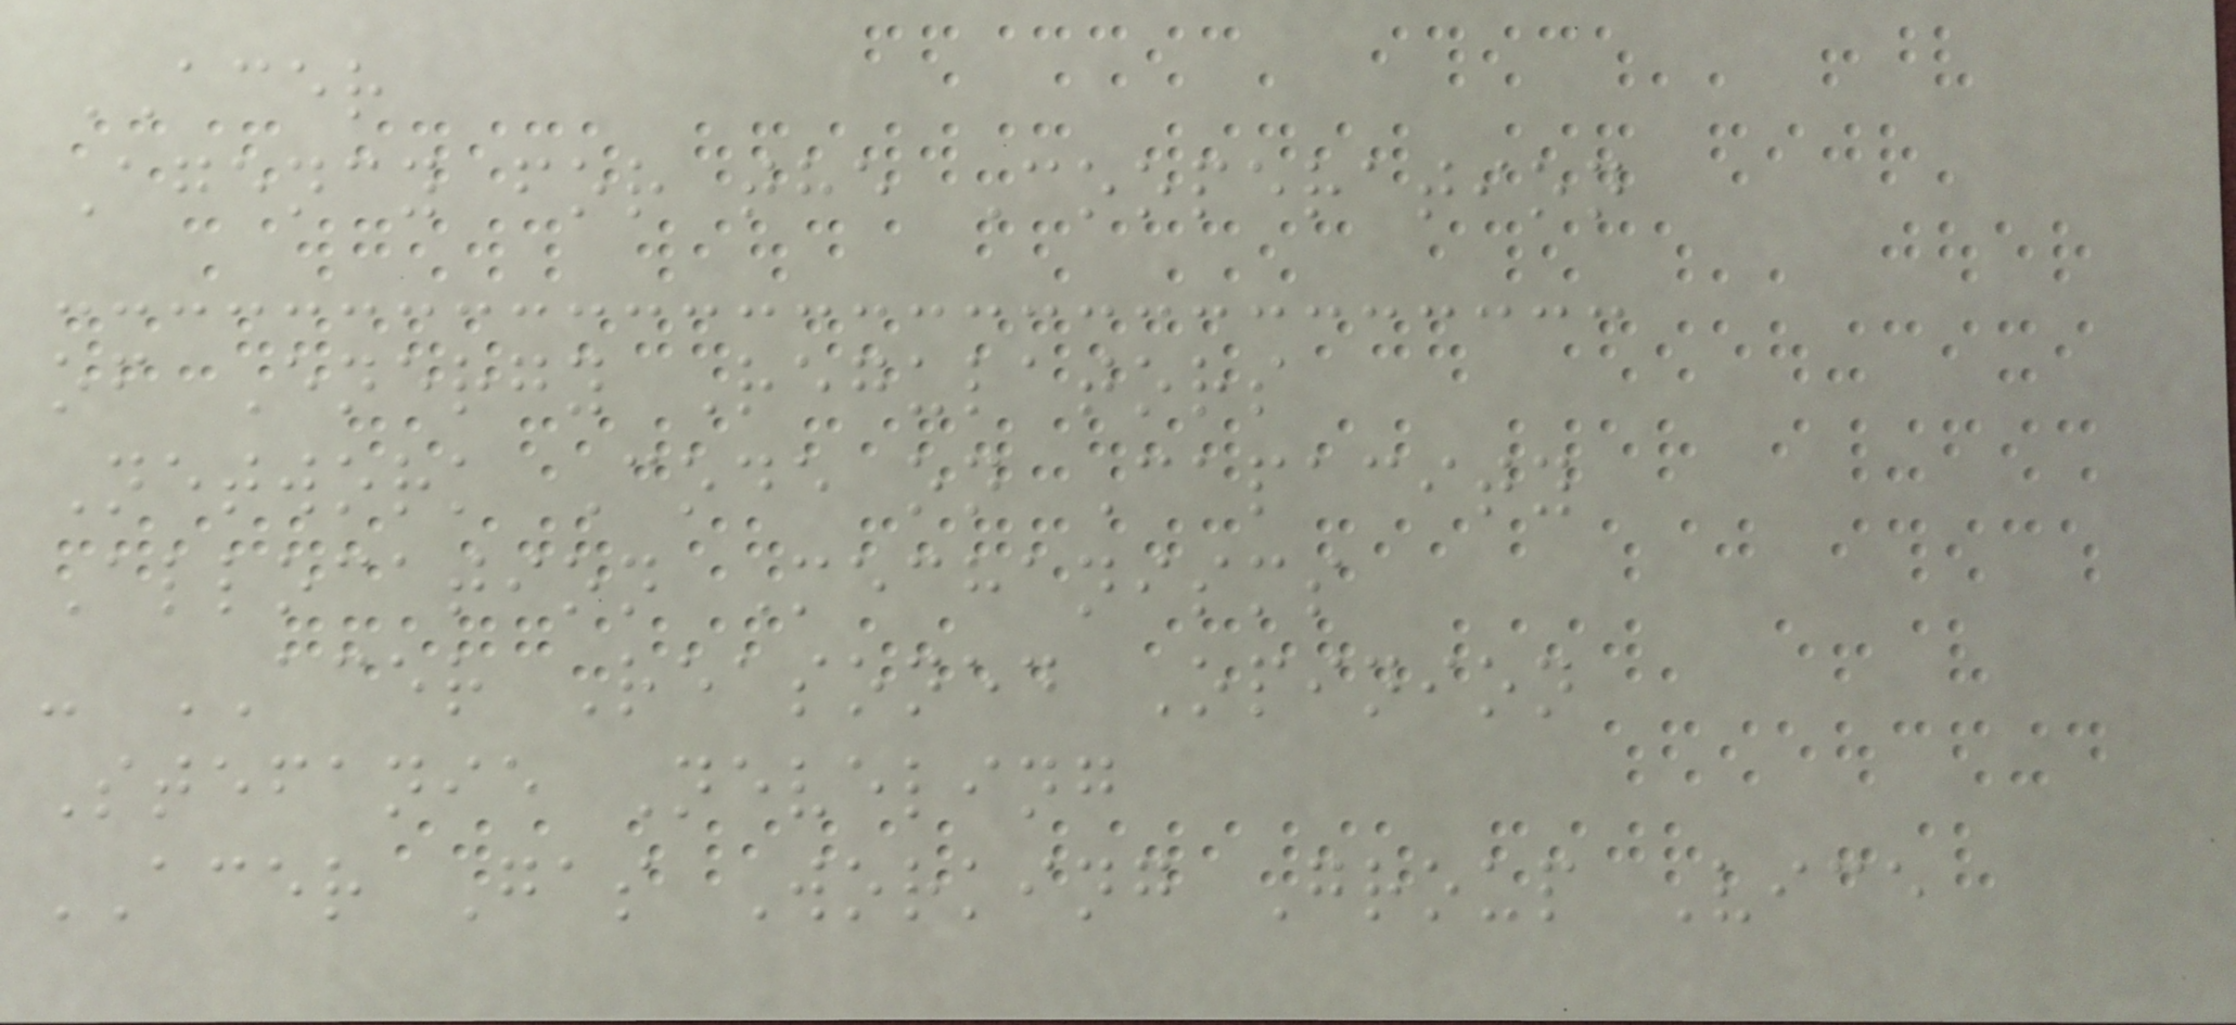ACER
Agency for the Cooperation
of Energy Regulators
Network Code on Capacity
Allocation Mechanisms
- ACER Reasoned Opinion
Stefanie Neveling
ACER Gas Working Group Vice
